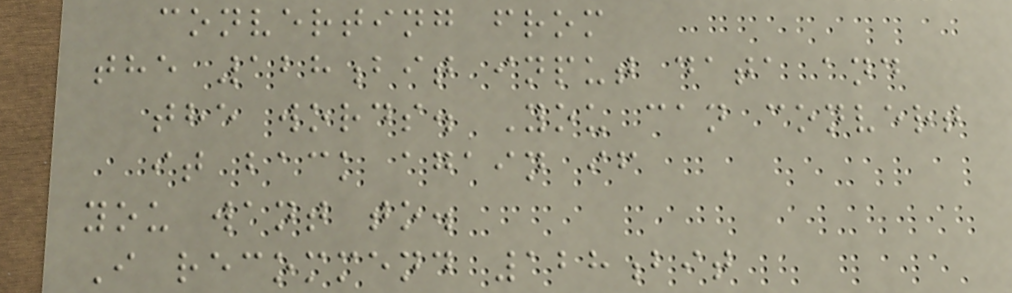converting from
the 128bit input data and
the words. You can convert
it back again if
you want to.
I recommend 128bit
